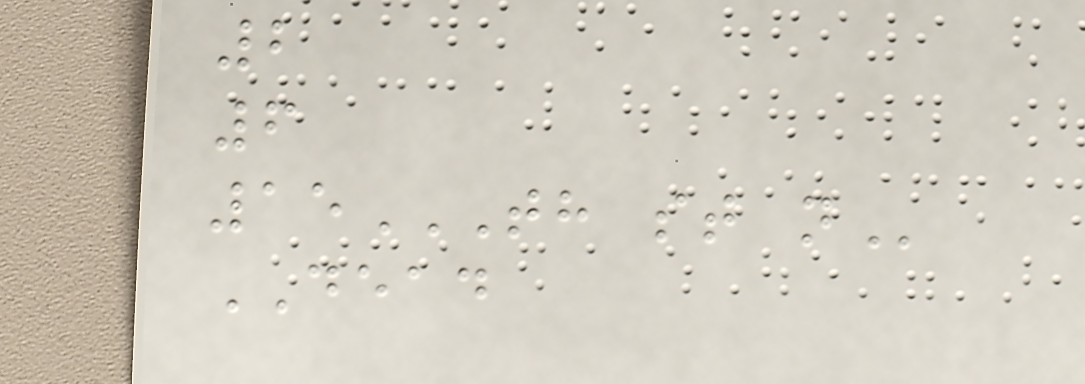2
6
15TH ST N
DEAD
